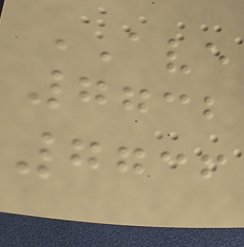AVE
7732
7736
